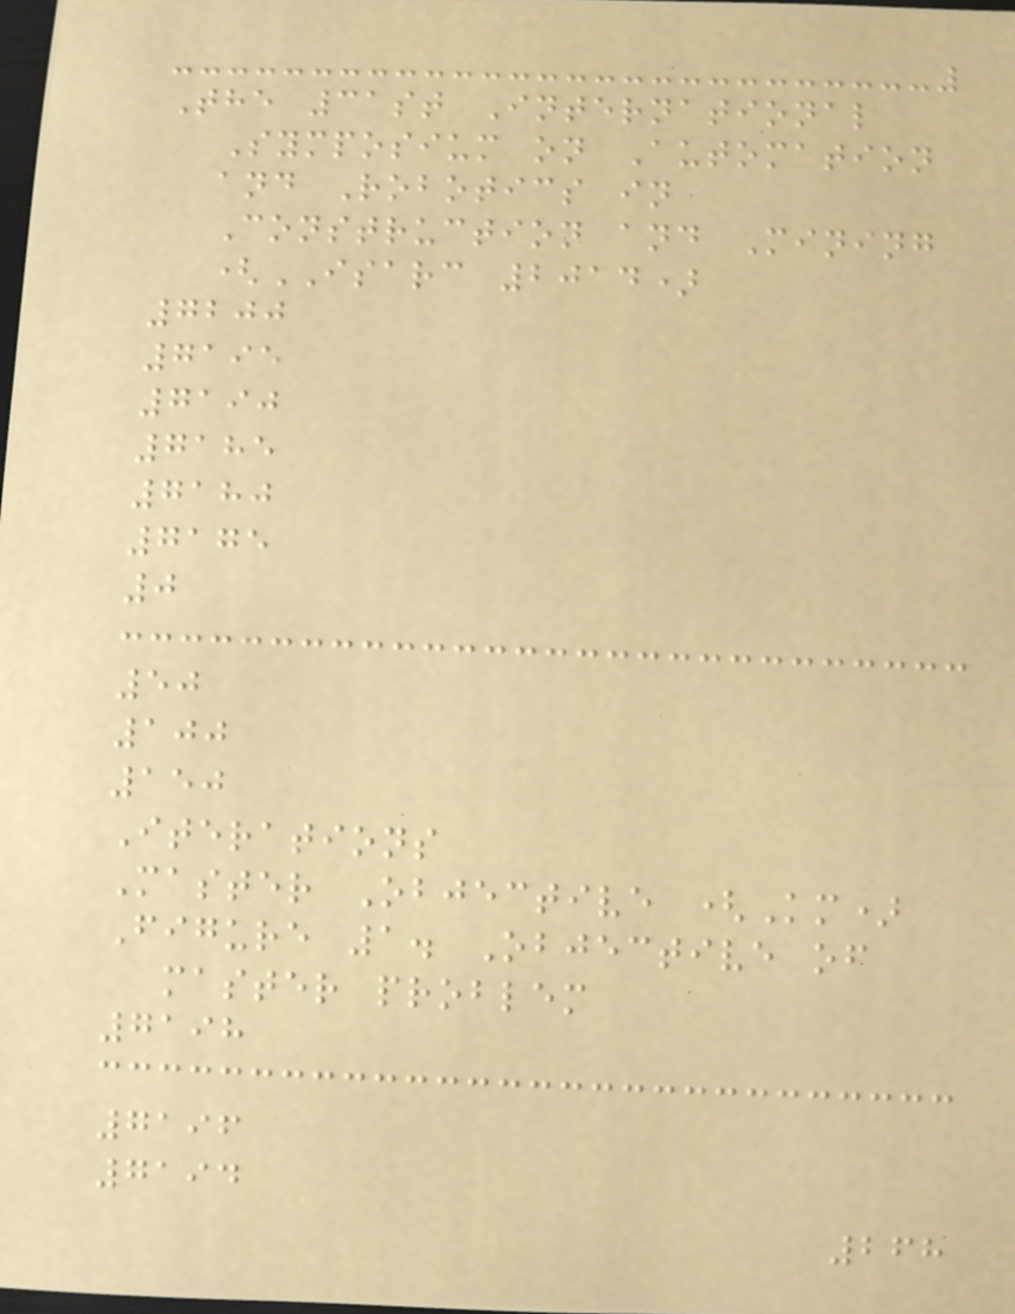The 31st International
Symposium on Automation
and Robotics in
Construction and Mining
(ISARC 2014)
7200
7195
7190
7185
7180
7175
0
50
100
150
Iterations
Master Objective (Km)
Figure 1. Objective of
master problem
7198
7196
7194
268
